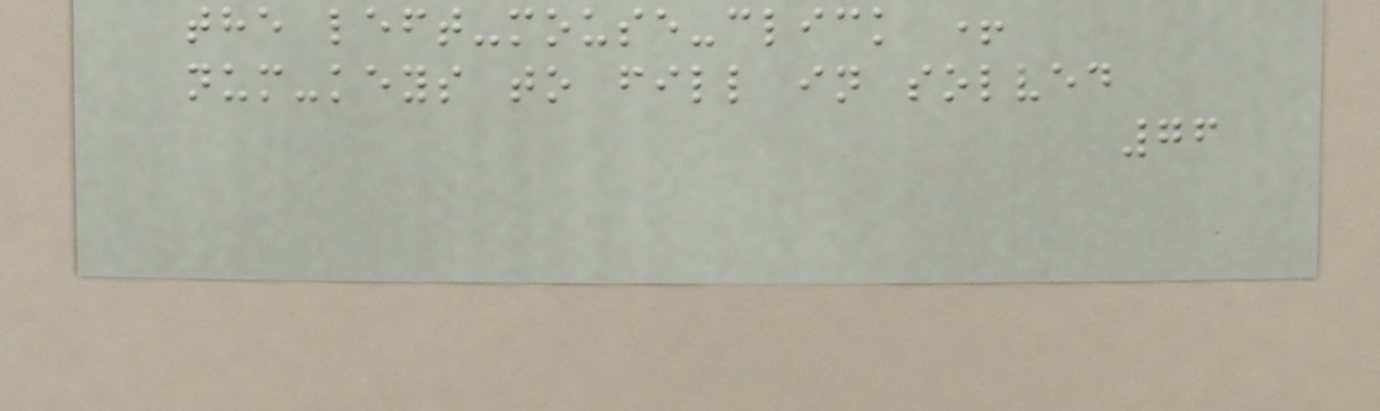the left-mouse-click +
num-keys to fill in solved
76
